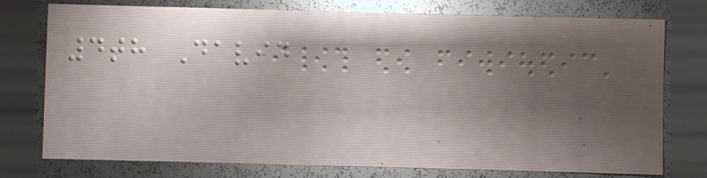4th David
